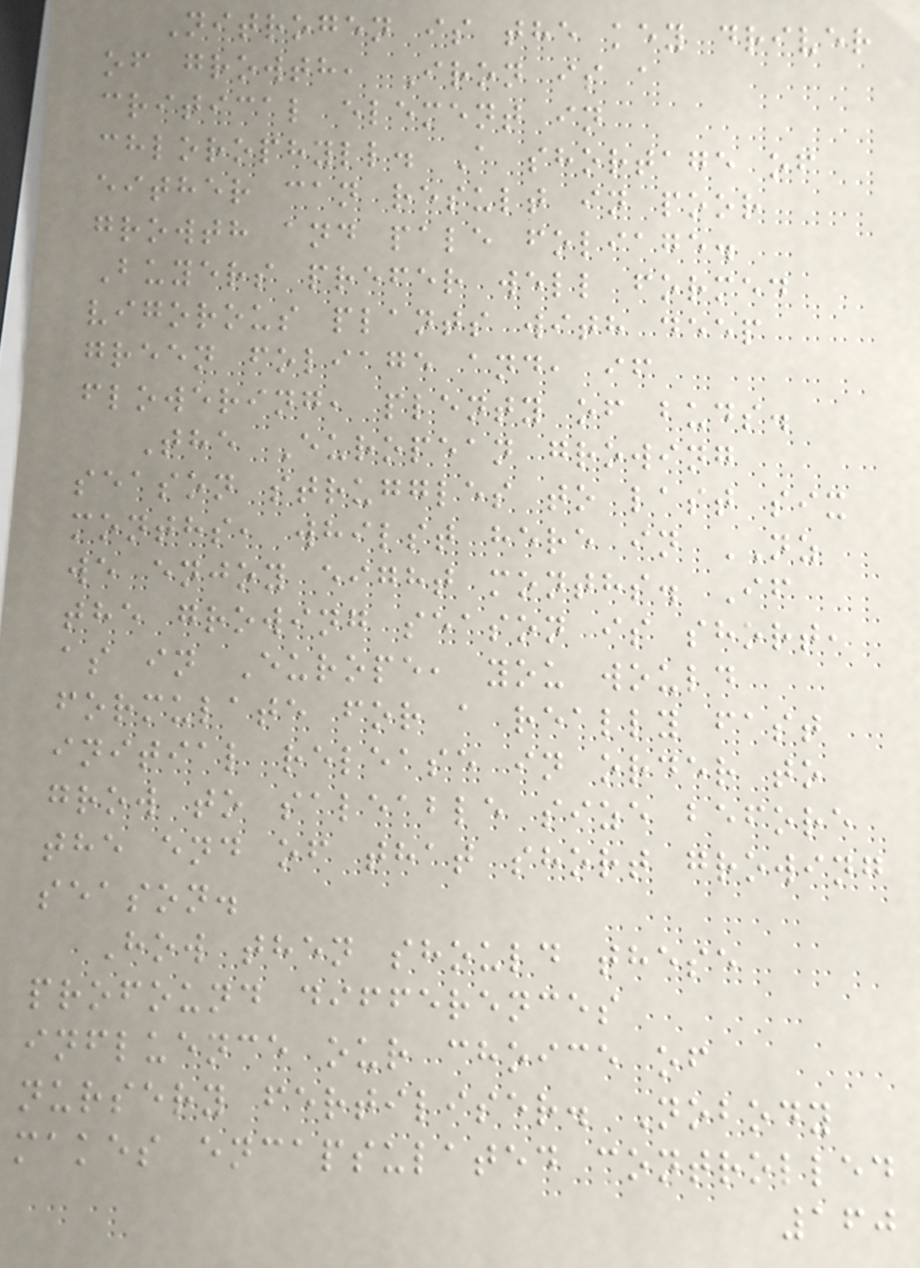Nitrogen is the key driver
of growth, Iron is a
critical element in
chlorophyll. A shortage of
either can result in poor
growth and pale foliage.
Buyers prefer well formed
vigorous plants with deep
green foliage and, if
flowering, plenty of buds.
The European growing
season struggles to last six
months, whilst here in NZ
we enjoy eight months. If
the growing season is short,
as in Europe, you would
formulate for a really fast
initial release in order to
grow to saleable size before
the end of that short growing
season.
How then should these
profound differences
influence our choice of
nursery fertiliser. Nobody
makes encapsulated controlled
160
